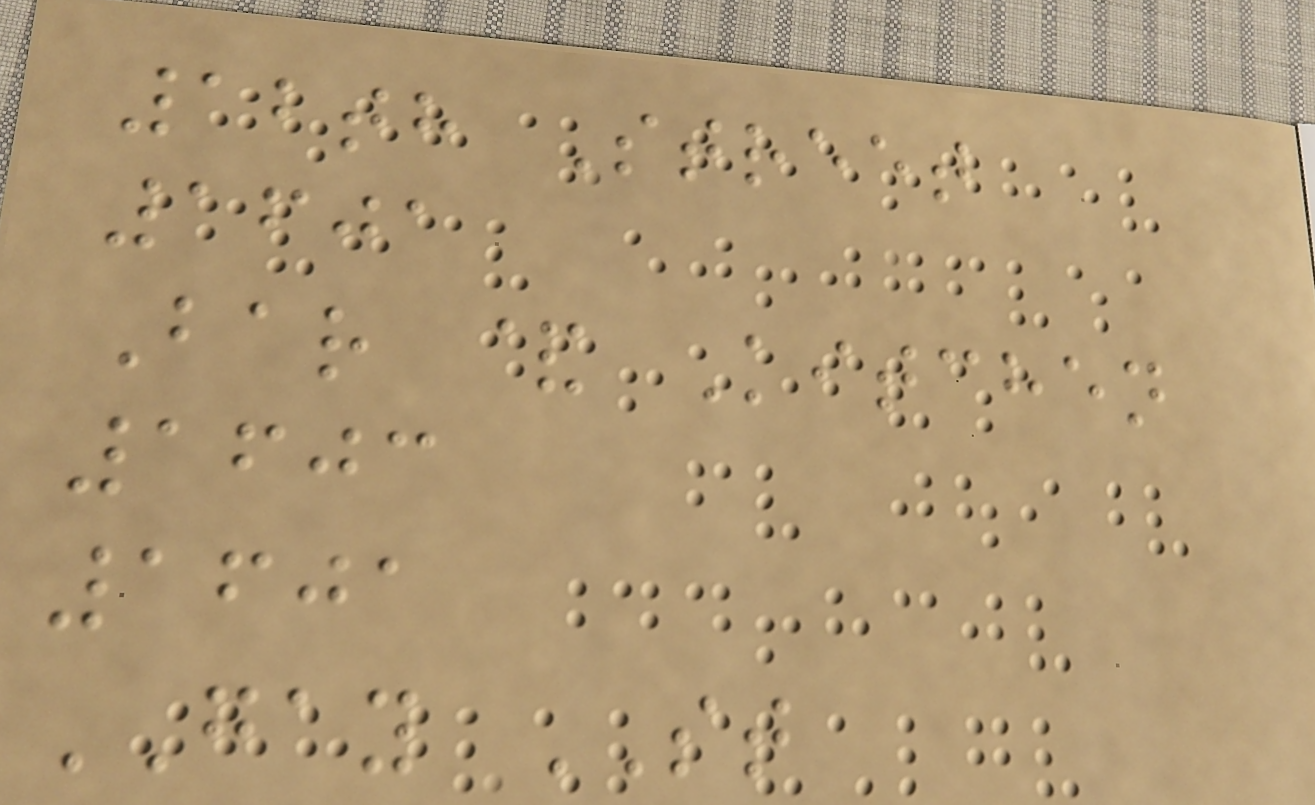12th Street
1601
Bar & Kitchen
1603
1601
GAY ST
